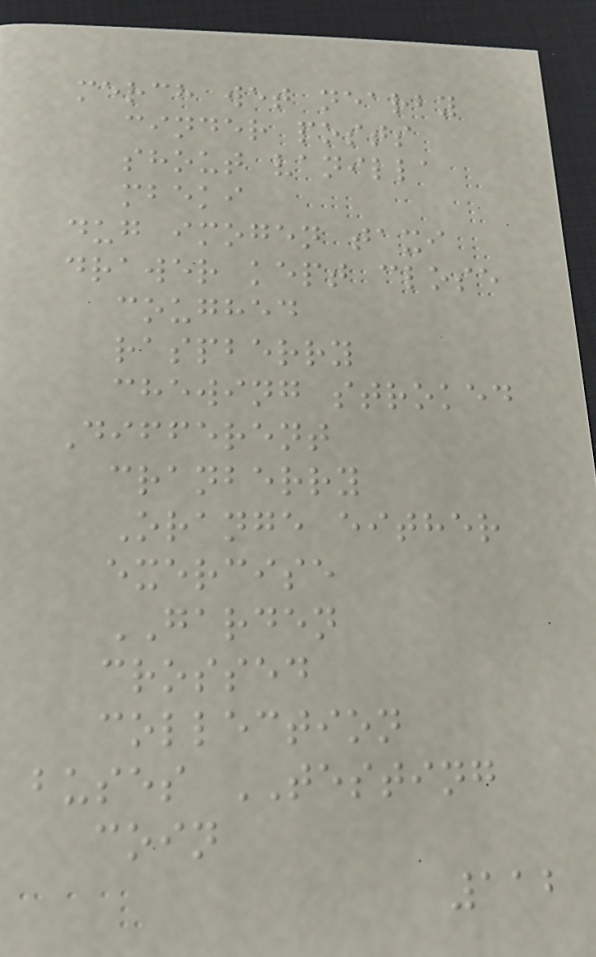merch wet nearby
cinder posts
shout vanilla
mbeki
dug imogen taxi
drawer kept close
coughed
raspberry
chewing stroked
Different
cranberry
Orange either
exercise
GARDEN
crossed
collection
buses TESTING
coin
112
